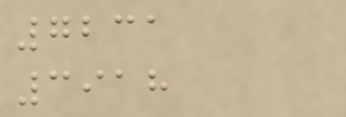7231
3918
